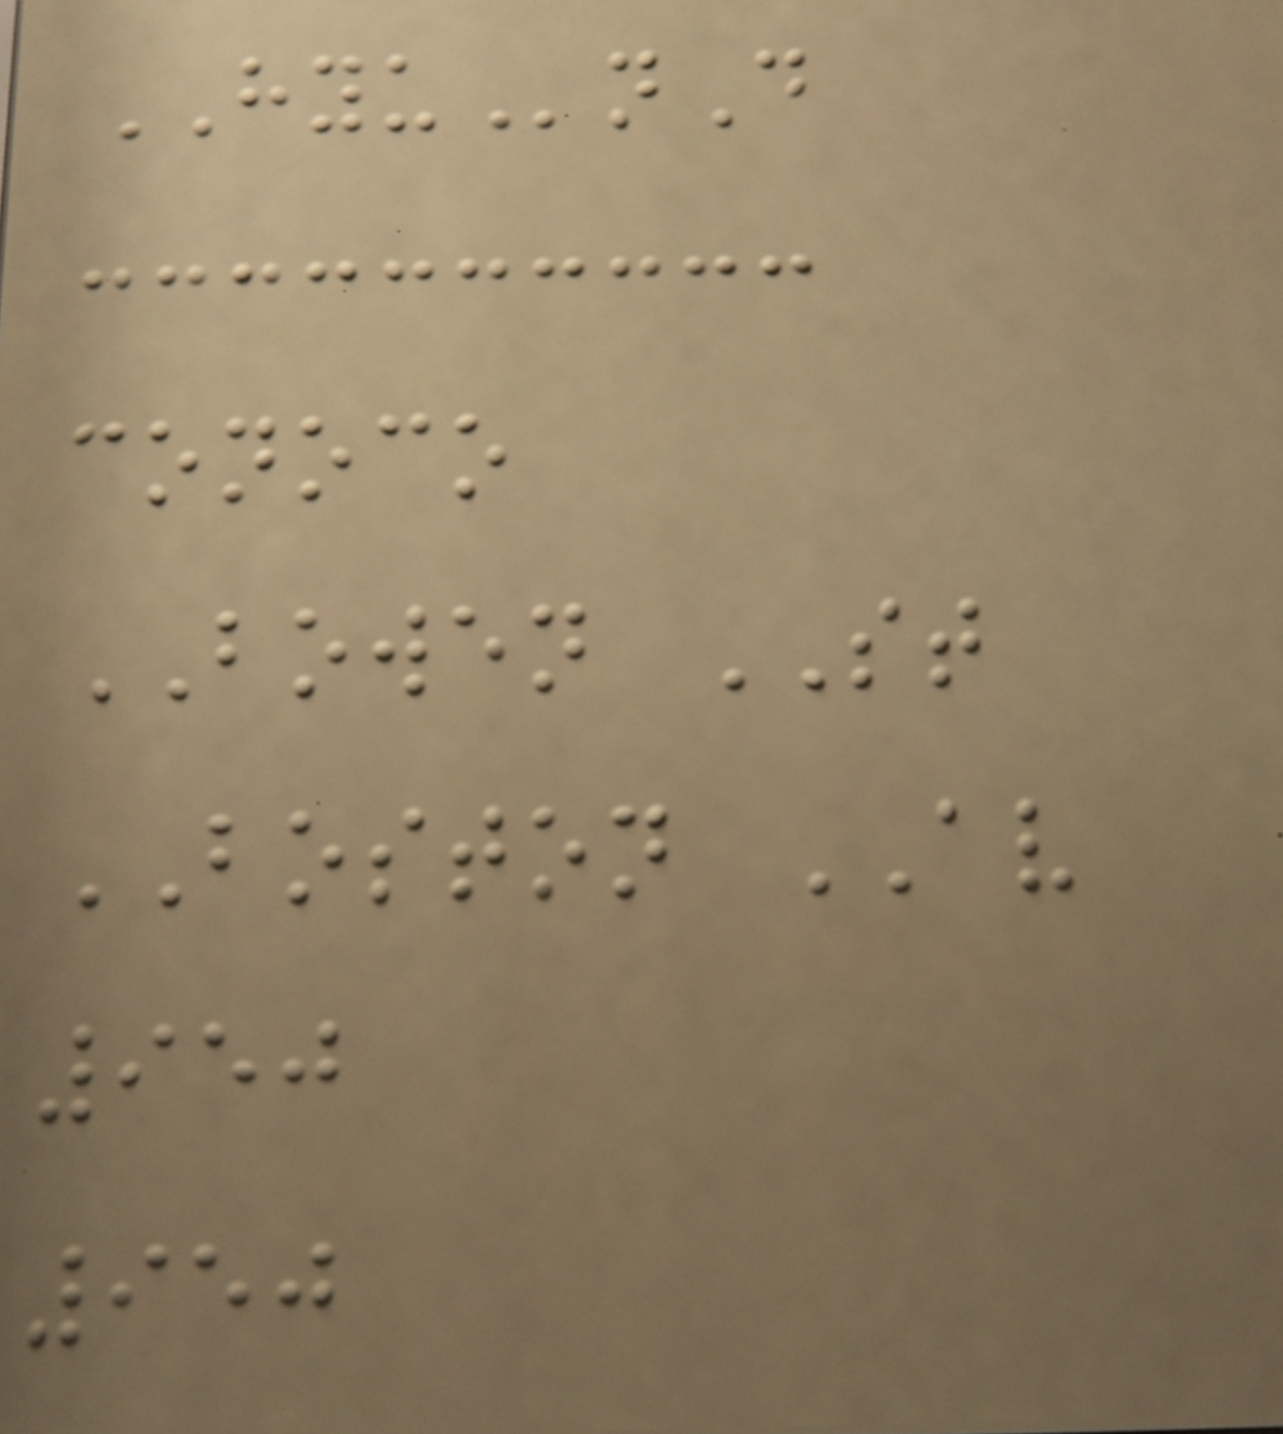HYUnD
conoco
BOWEN ST
BOSTON AV
950
950
